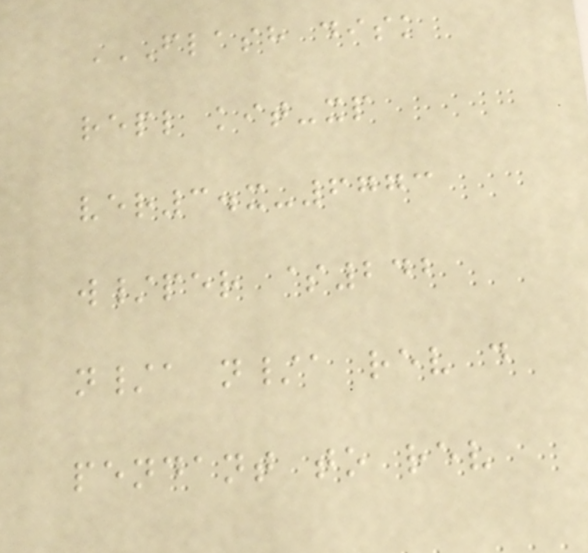FLASH DISK
REPL KIT-XP
VER3.X-6773
W/PER $242
N/A N/A REV D
PENDANT TO REV
